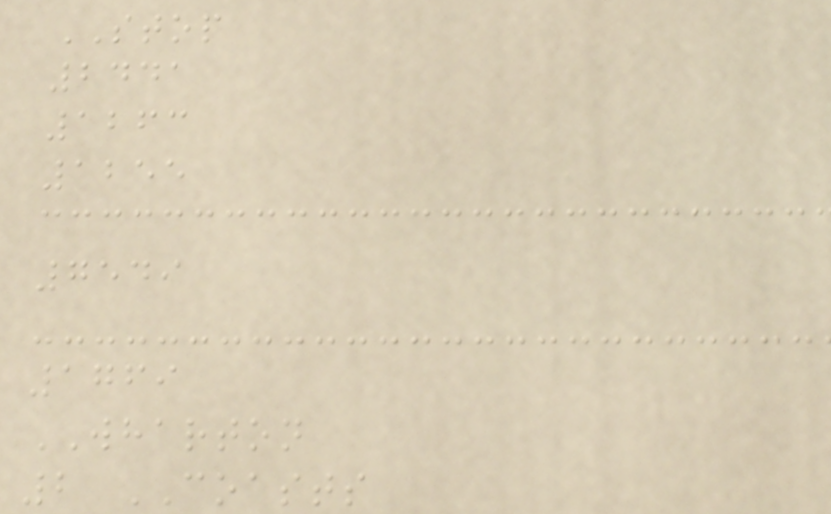STOP
2441
1263
1255
7549
1769
WHARTON
2 COASTS
